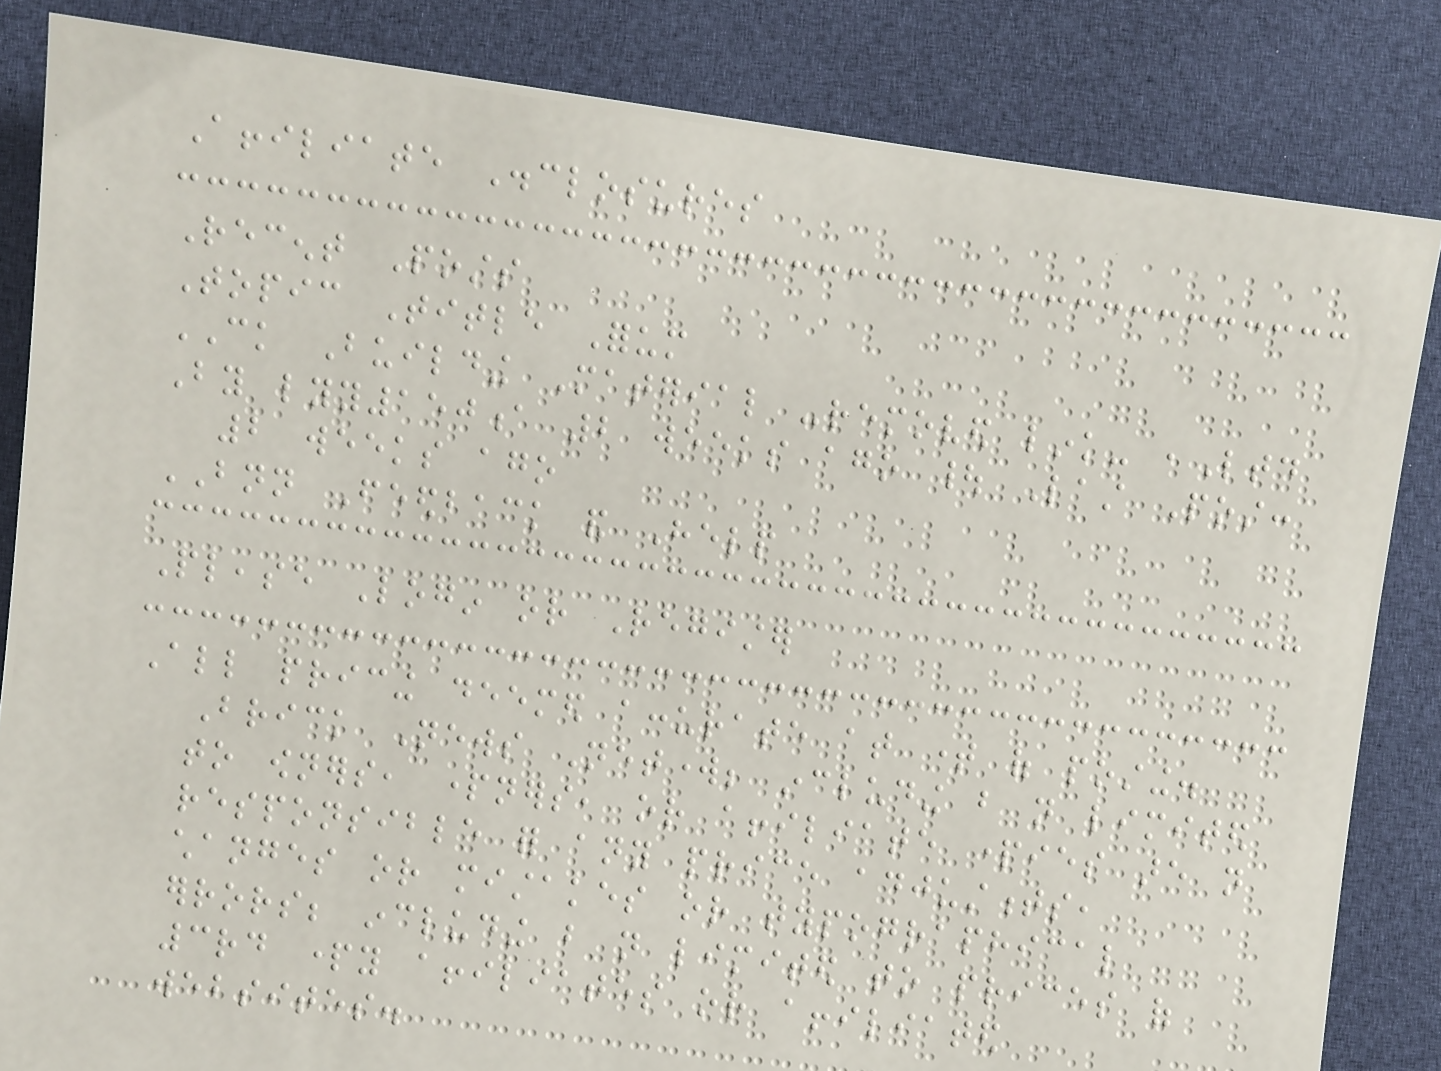Affiliate Disclosures
Recent Posts
Topic Title Forum
CK Building Material -removed link- ,Ltd
By lyy150a 2 weeks ago | Last Post:
2 weeks ago
BNN Feedback and Help
Please Login or Register
All pricing deemed accurate at time of posting.
Brick News Network; including but not limited
to owners, partners, or affiliate parties are not
responsible for any price adjustments,
changes or mistakes or typographical
errors; including but not limited to prices of
3rd party affiliates or affiliated
websites.
